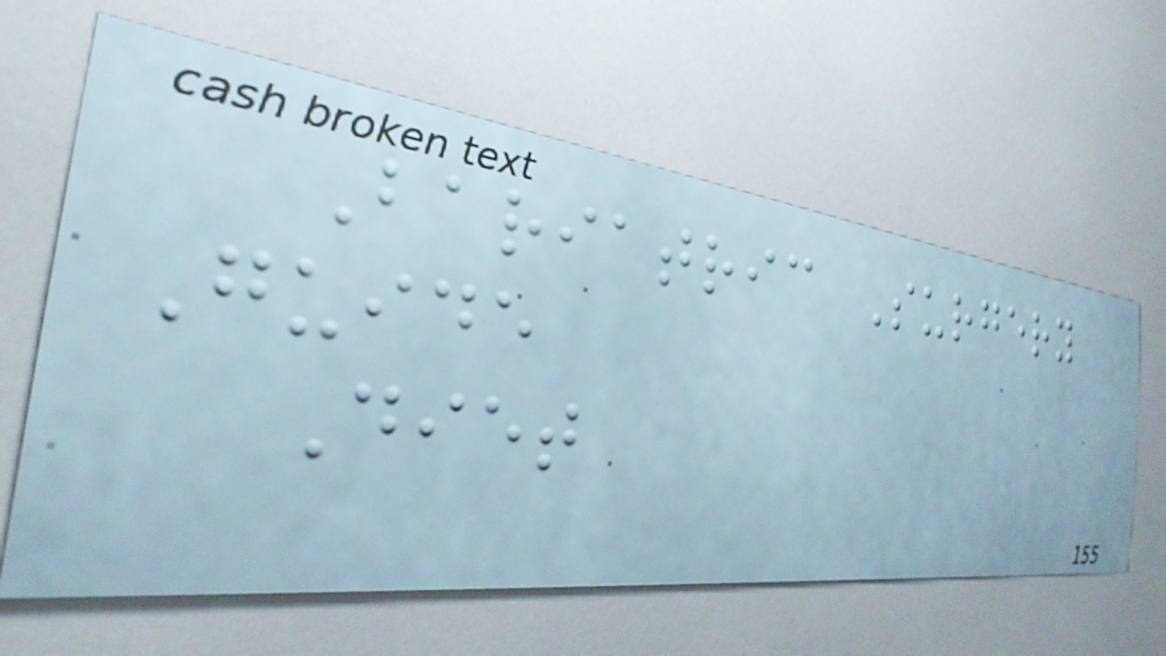Bariatric Surgery
Guide
Diet
